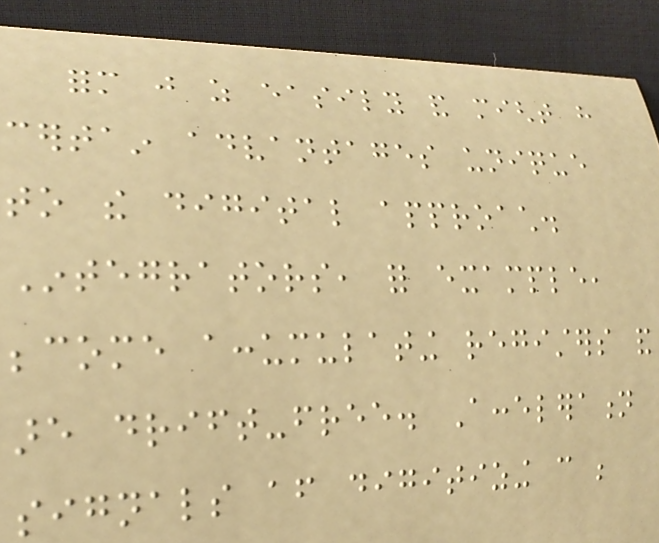form just as easily and might have
certain advantages unique
to the digital approach.
Integrators, for example,
become accumulating registers and
are drift-free. Acceleration
signals after digitizing can be
